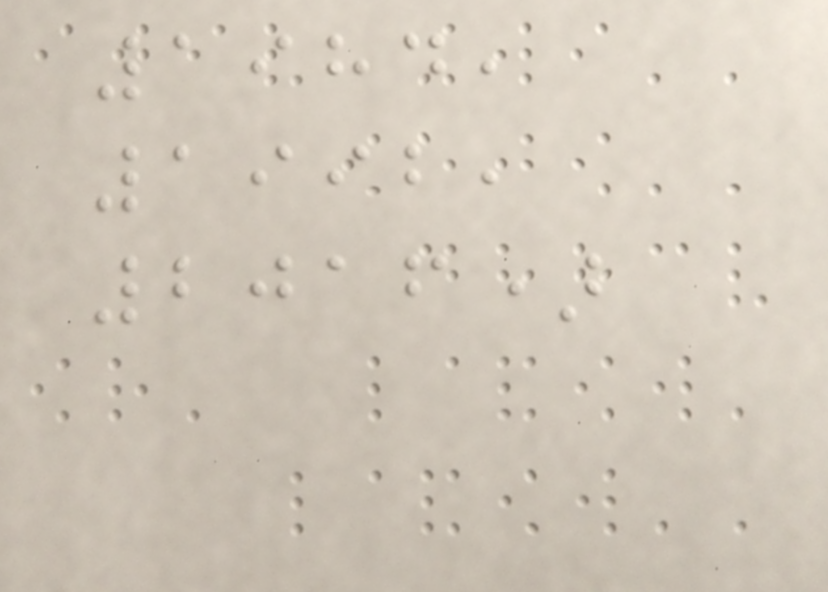1984,
1992,
2016)
